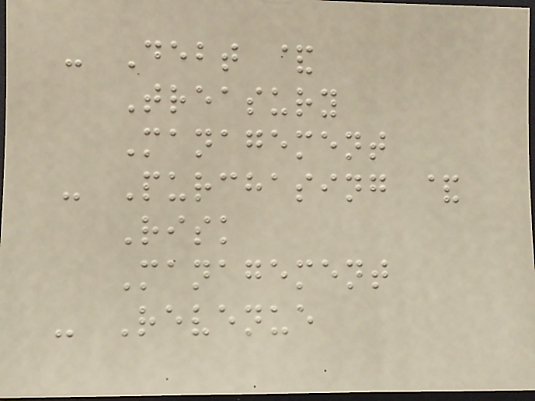- Debt &
Treasury
Management
- Purchasing &
Risk
Management
- Revenue
